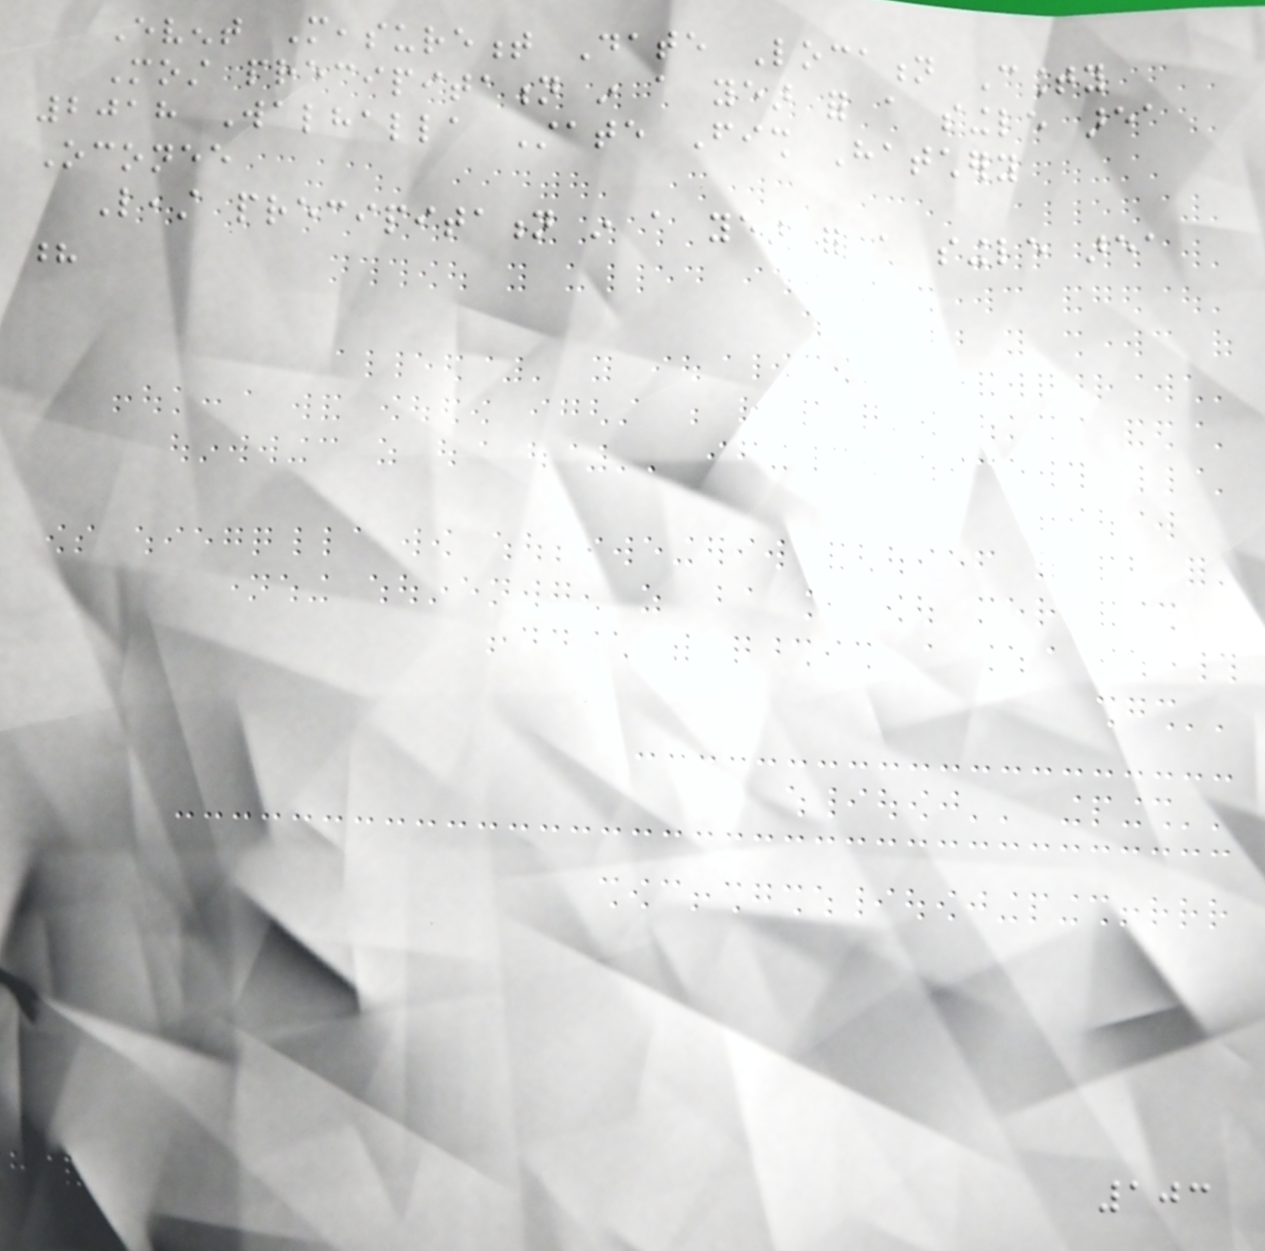Event Measurement Date Location County
Most precipitation in a year for a single area
2018 Walhalla State Fish Hatchery
Oconee
Least precipitation in a year for a single area
?
103
